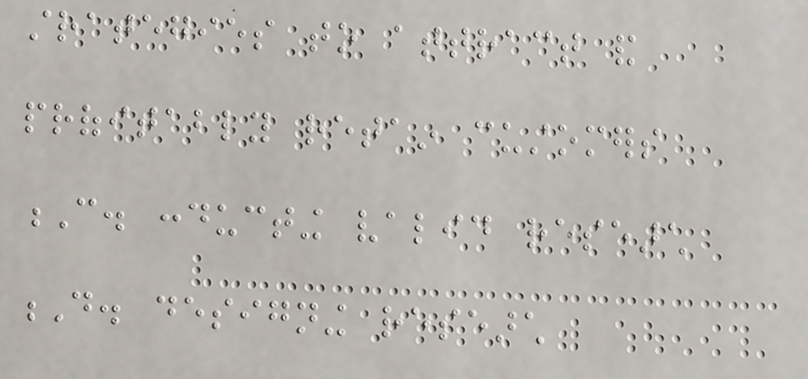strategies to attract and
profitably retain customers
C. conducting valid research
D. designing research
